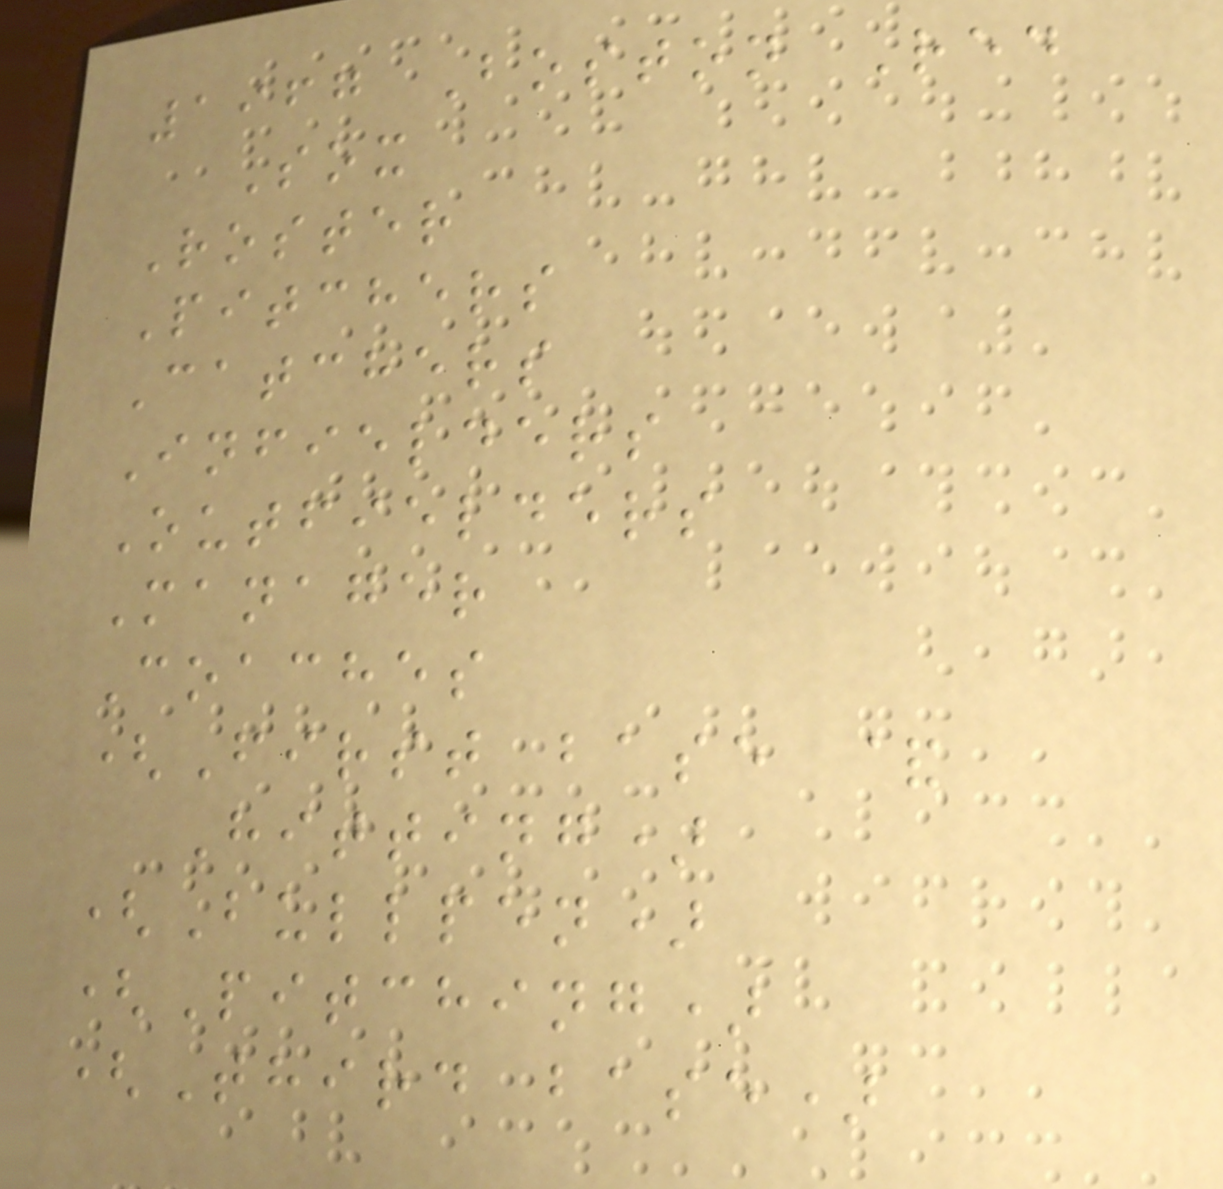1967 Boston Red
Sox
Roster
Pitchers
Catchers
Infielders
Outfielders
Manager
Coaches
(First base &
Hitting)
(Bullpen)
(Pitching)
(Third base)
